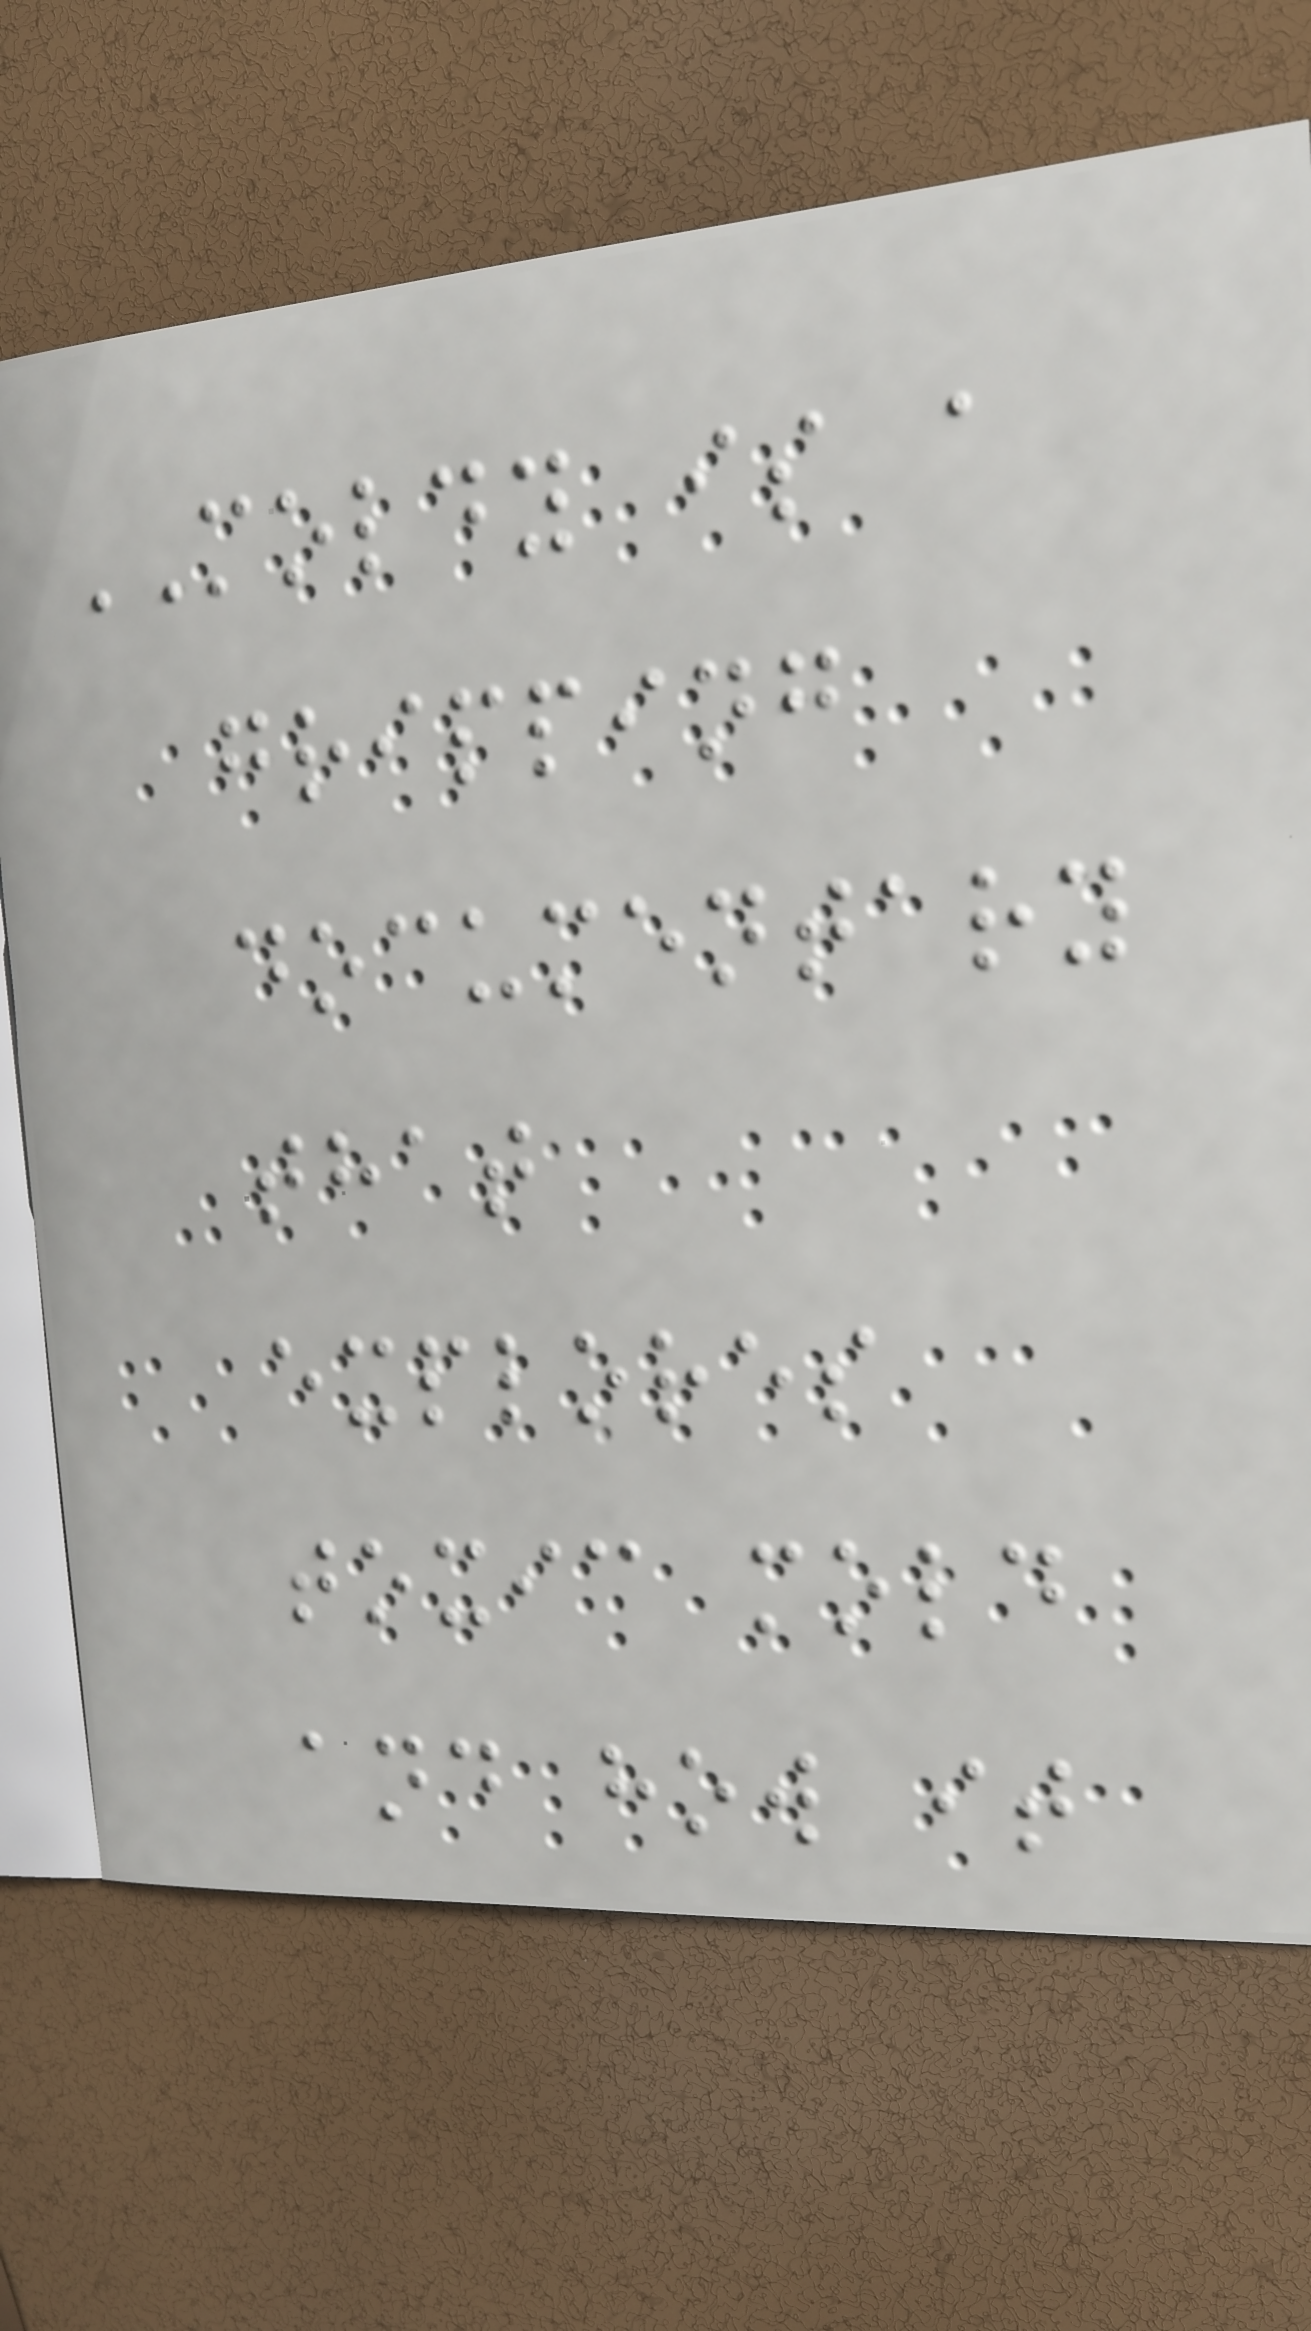MOLDY is a
gripping
documentary
that
explores
toxic mold
and how it
